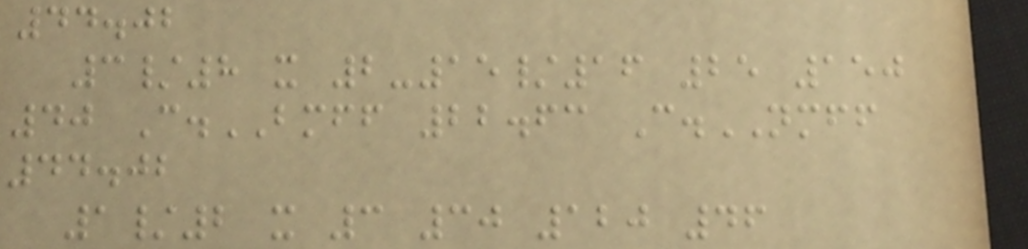44.02
3/8 x 2-15/16 25 150
40 C.BMFF 22.63 C.NMFF
44.02
1/2 x 3 30 120 46
